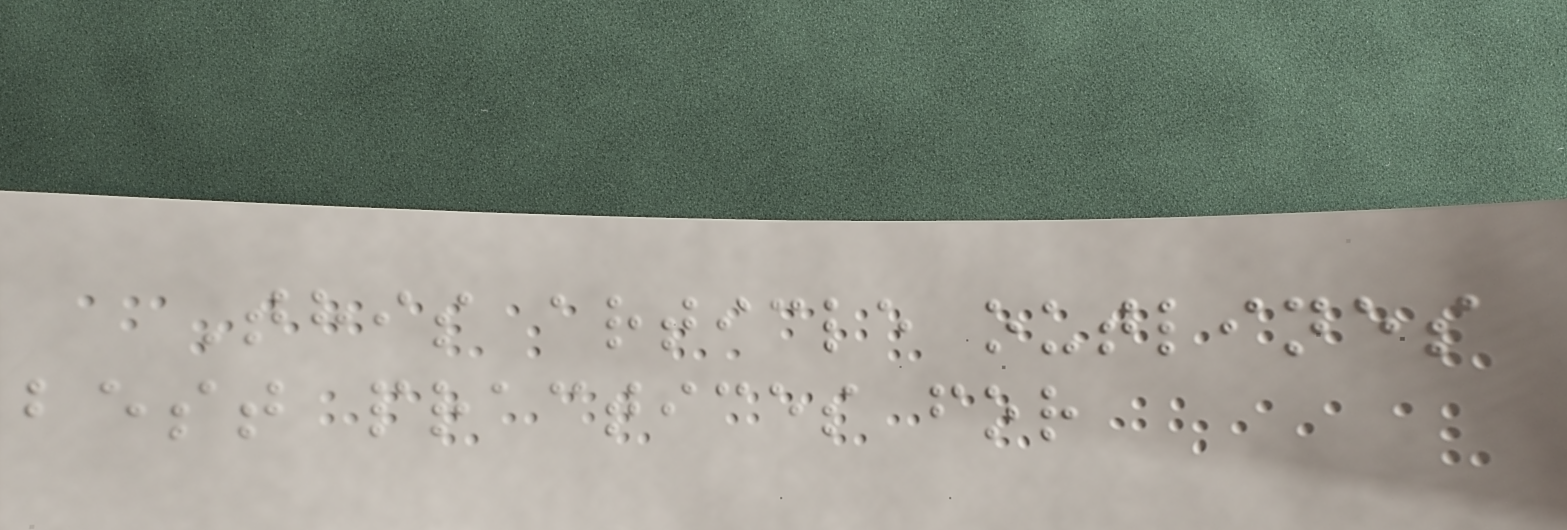This article outlines
best practices for
